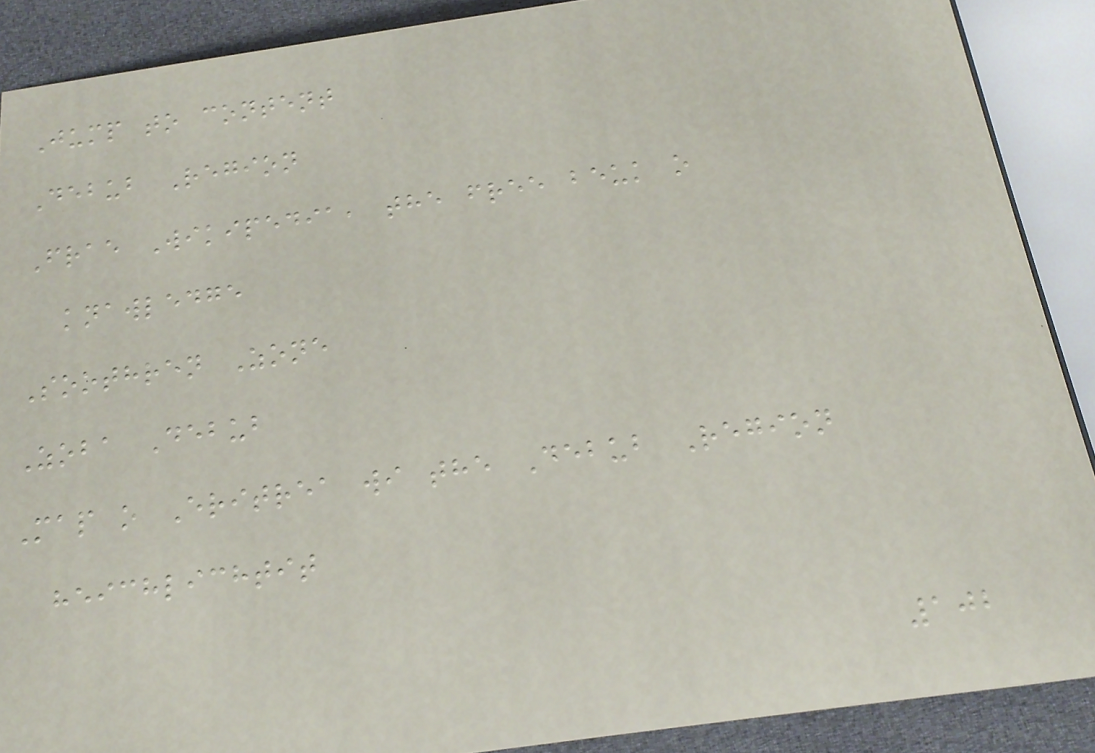Jump to content
Debub Region
Frae Wikipedia, the free beuk o
knawledge
Soothren Zone
Zoba Debub
Map o Eritrea wi the Debub Region
heichlichtit
102
